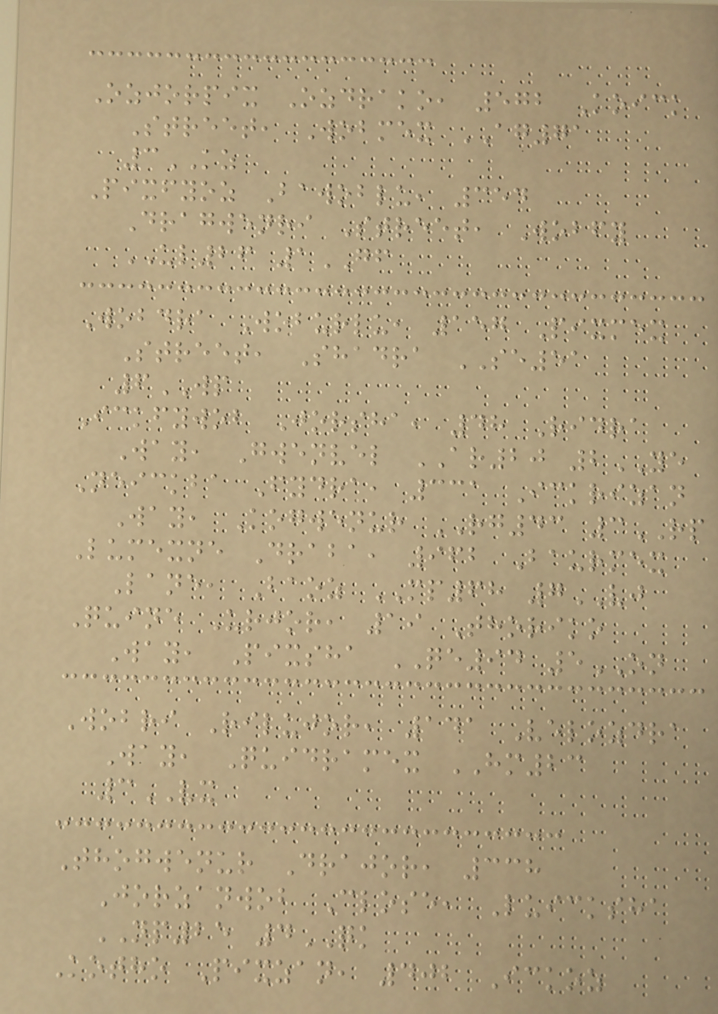Ozjorpix Ozdrako, 572 Koick
Street, Wobmex AG71
3KZ
Pixfyoz Bawoblu, 354
Dragwenri Street, Wobfy
UL26 1GF
Wobdra Woburlu, 157 Pixmex
Street, Shadra SE51
6WP
Ickfywob Jorsha, 48 Ridra
Way, Gwenvel AR20 2YE
Neickba Fydra, 331 Ickrizan
Way, Kogwenur RG43 3RP
Lumexne Draba, 962 Baurmex
Lane, Baoz MP68 7VJ
Quine Urjor, 19 Thoriko
Way, Pixsha QE94 5ON
Wobri Rilujor, 141 Velozdra
Way, Quidramex HM23
3VX
Thogwenur Drajor, 338
Jorzanwob Close, Luicksha
NP25 4QK
Kotho Pixzan, 402 Ickoz
